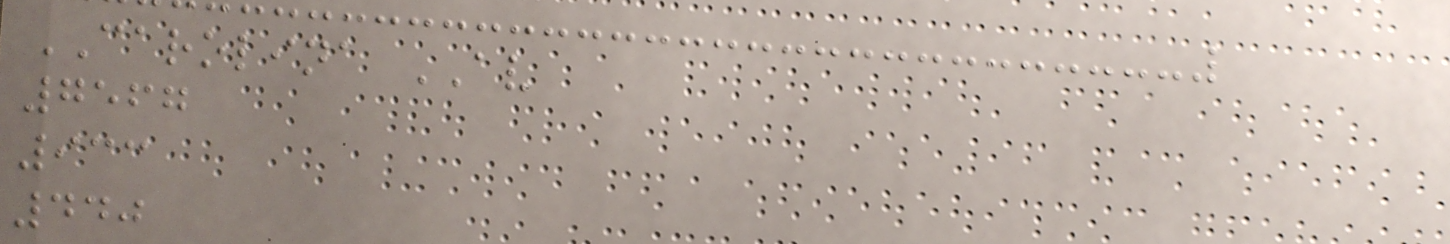CAROLINA AV
7567
933
440
